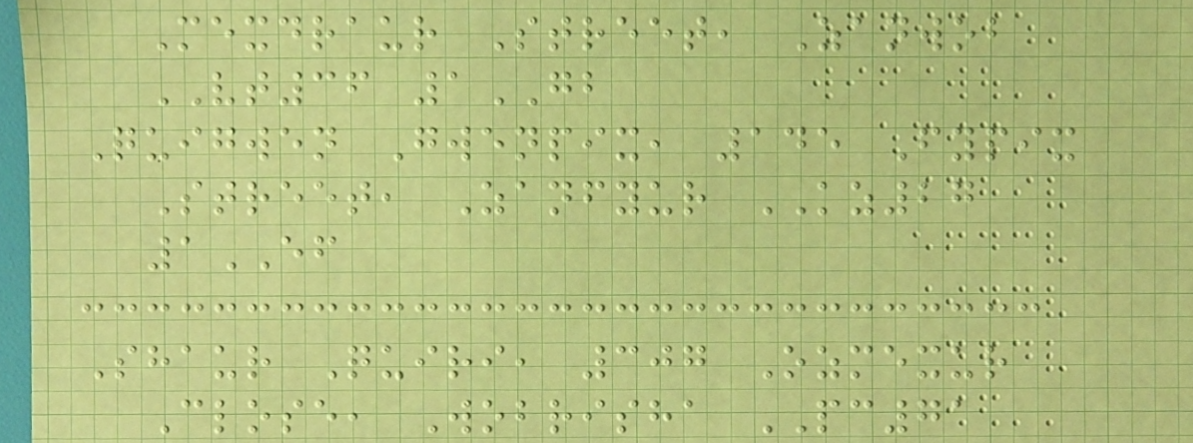Mexdraur Street, Zanwob
VT36 1GB
Quigwen Gwenpix, 145 Fypix
Street, Zanfyur KZ27
1EF
Shaur Quiri, 307 Ozmexur
Close, Wobrisha PC71
